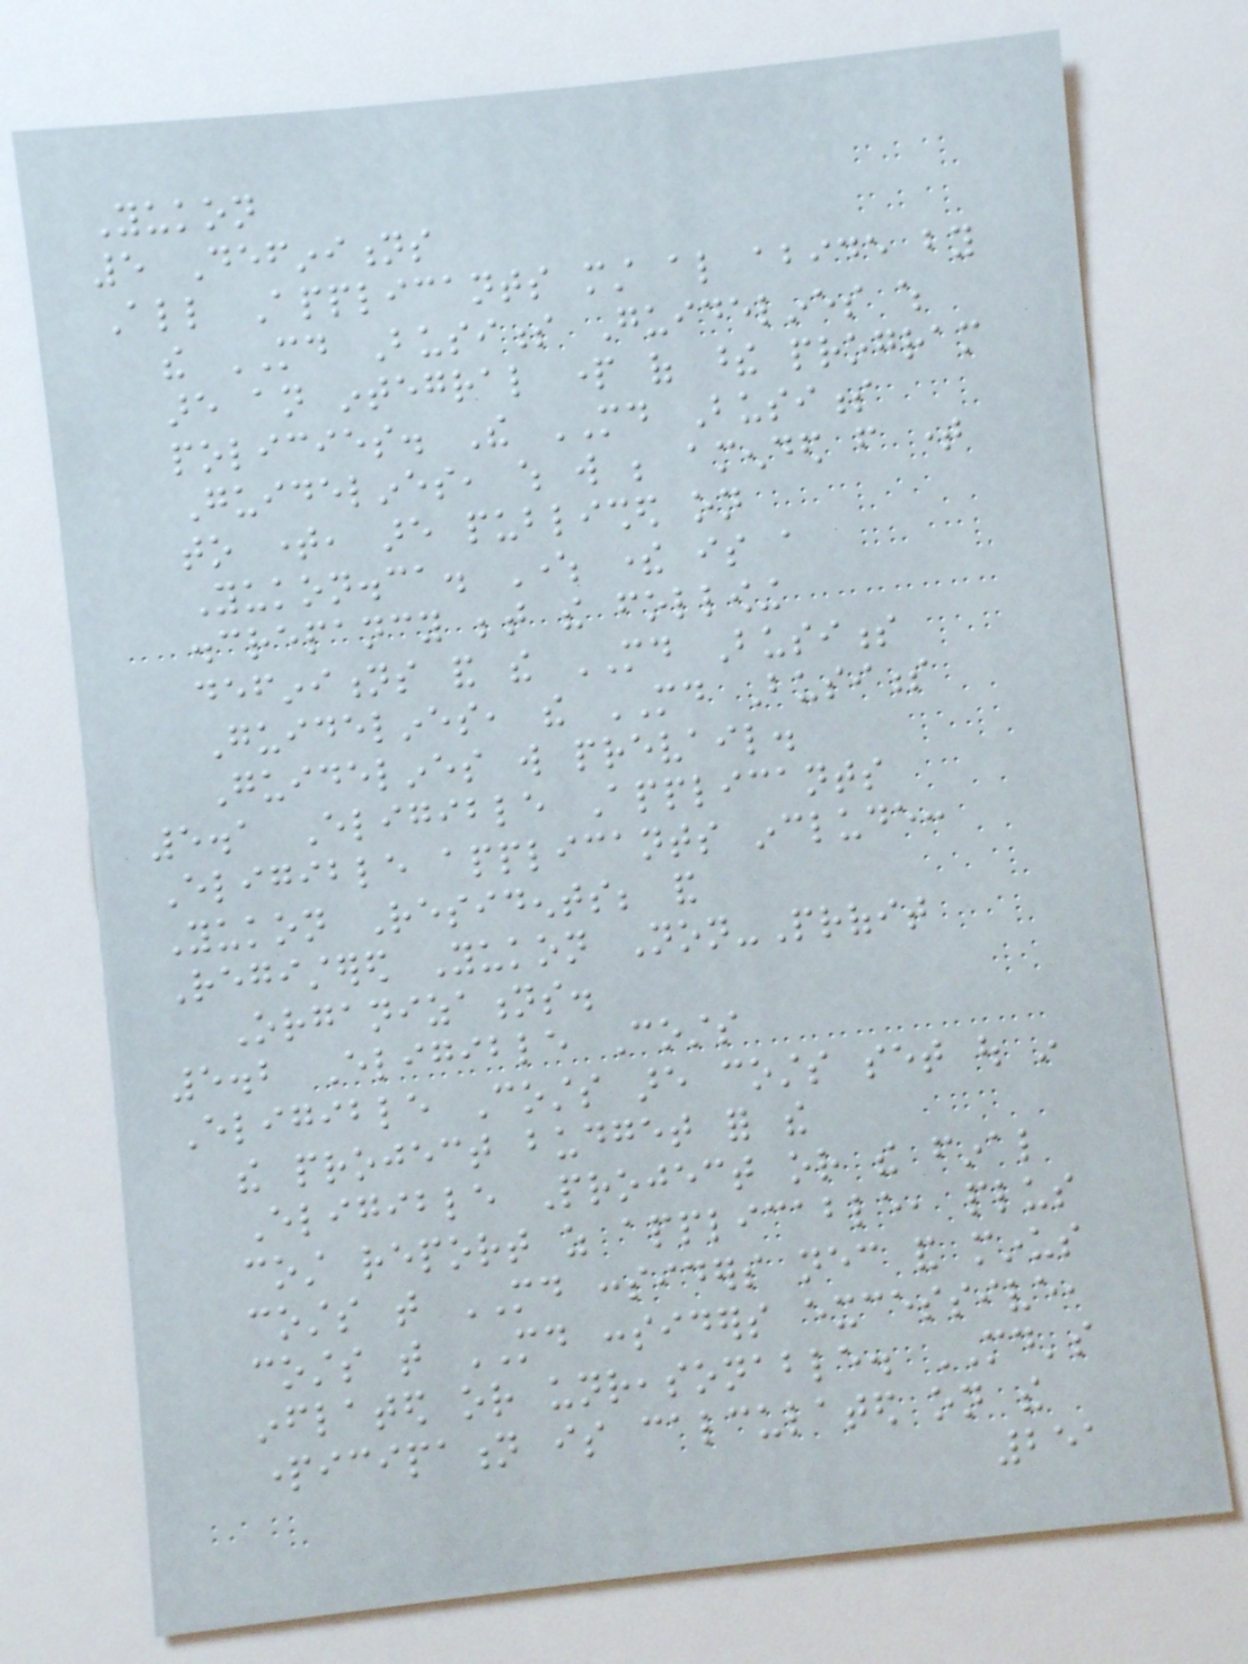Yukon
5 Definitions
All Applicants must also abide by
the MD Business Guidelines which
are an integral part of these program
policies. The MD Business
Guidelines, which will be amended from time
to time, are published on
Yukon.ca. Where there is a
discrepancy between the following
definitions and the MD Business
Guidelines, the MD Business
Guidelines will prevail.
5.1 Eligible Applicants
Eligible applicants include:
Yukon Residents; and
Registered Yukon Non-Profit
Organizations.
5.2 Eligible Costs
Eligible Costs are costs set out in
the project budget for the
Eligible Project or the final
cost report as applicable, plus
costs that MD considers necessary and minus
costs that MD considers excessive,
inflated or unreasonable. MD's
participation is calculated on the
251
